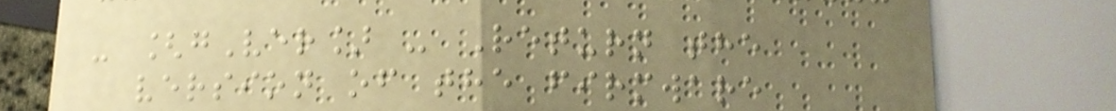- [gVer] - Return the
version of the firmware
